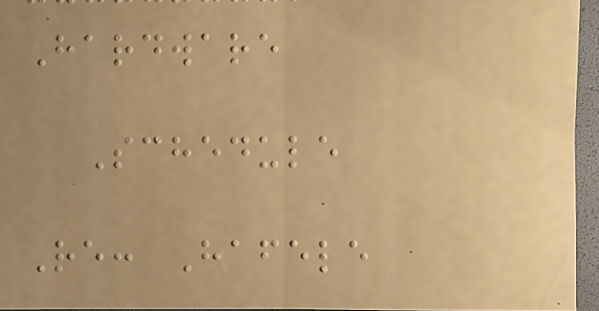Hardware
Schedule
Re: Hafele
